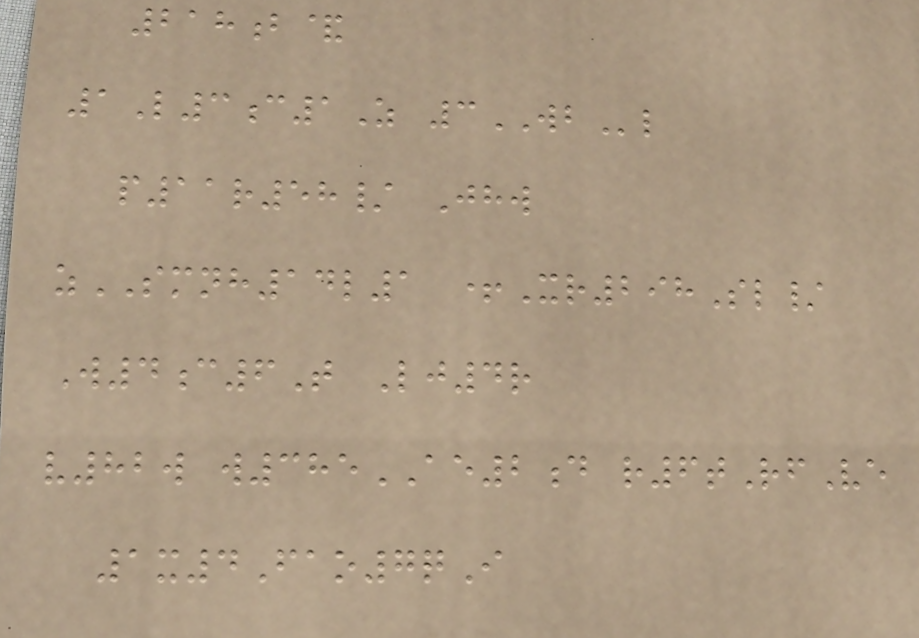218b&
1L3c1Z 3WBl
p11r58/ Jhw
zSMNH14l1 +Xr298Sl/
W4c6T Lj4r
v82w w385AE2d r6tRfVe
1x4Fao7qI
